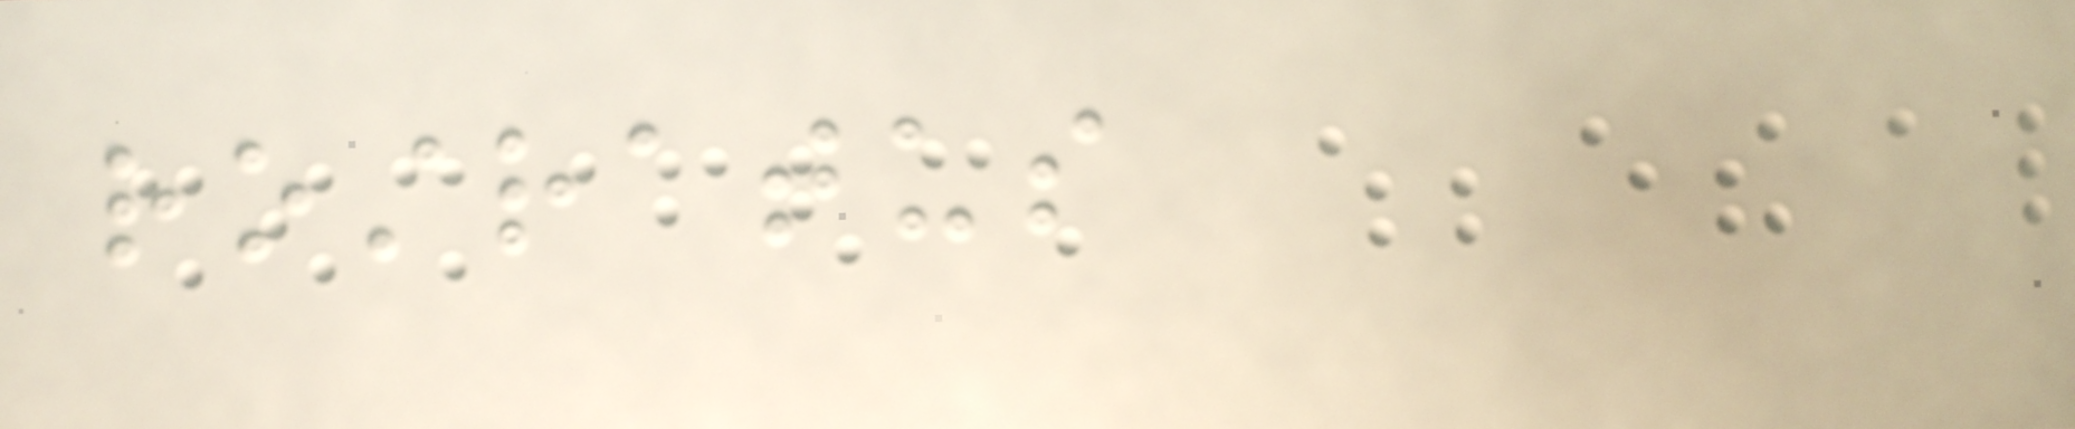rostratus
